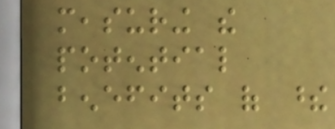measuring the
potential
benefits of these
